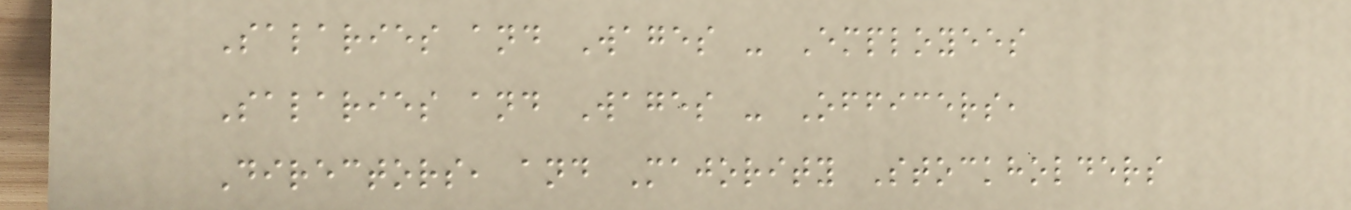Salaries and Wages - Employees
Salaries and Wages - Officers,
Directors, and Majority Stockholders
